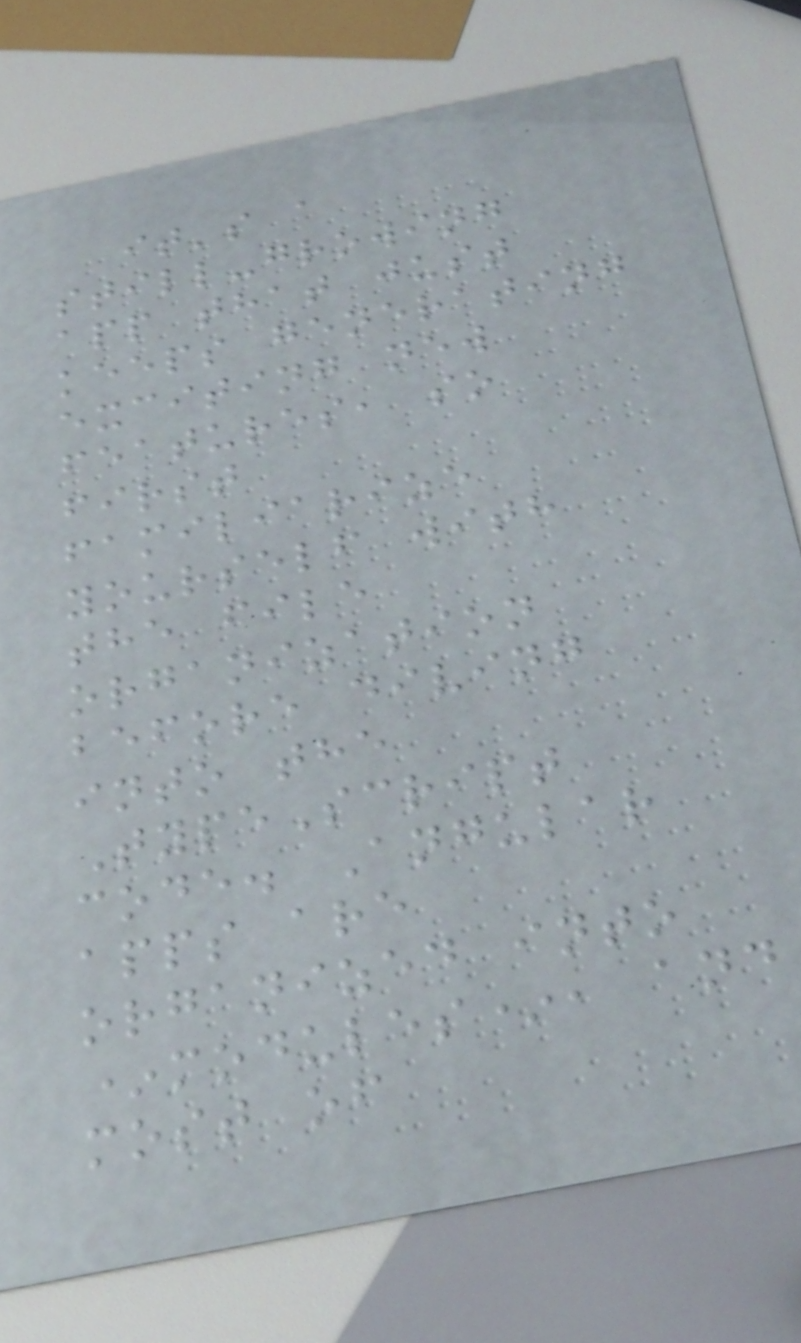it's a
still-growing
app that just
keeps generating
exciting new
features, so
first
familiarize
yourself with
the file
organization
before diving
into the
TypeScript
code. Angular
apps are
organized into
*modules*, and
most of
